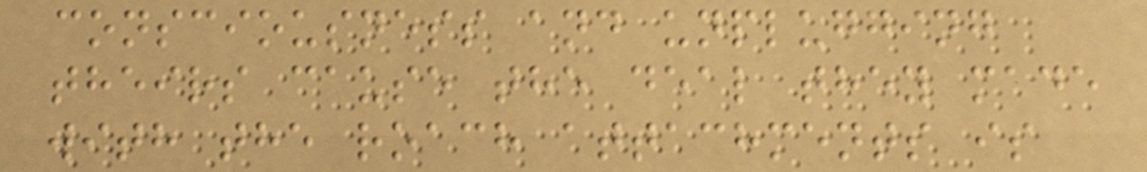consciousness and unplugging
theirs cause the deal they made
with the roach attachments is
